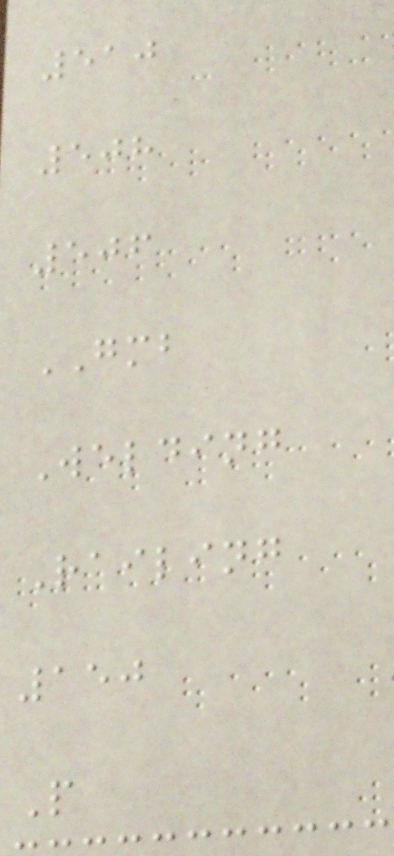510
508
506
GMB
Welding
Railing
150
P
